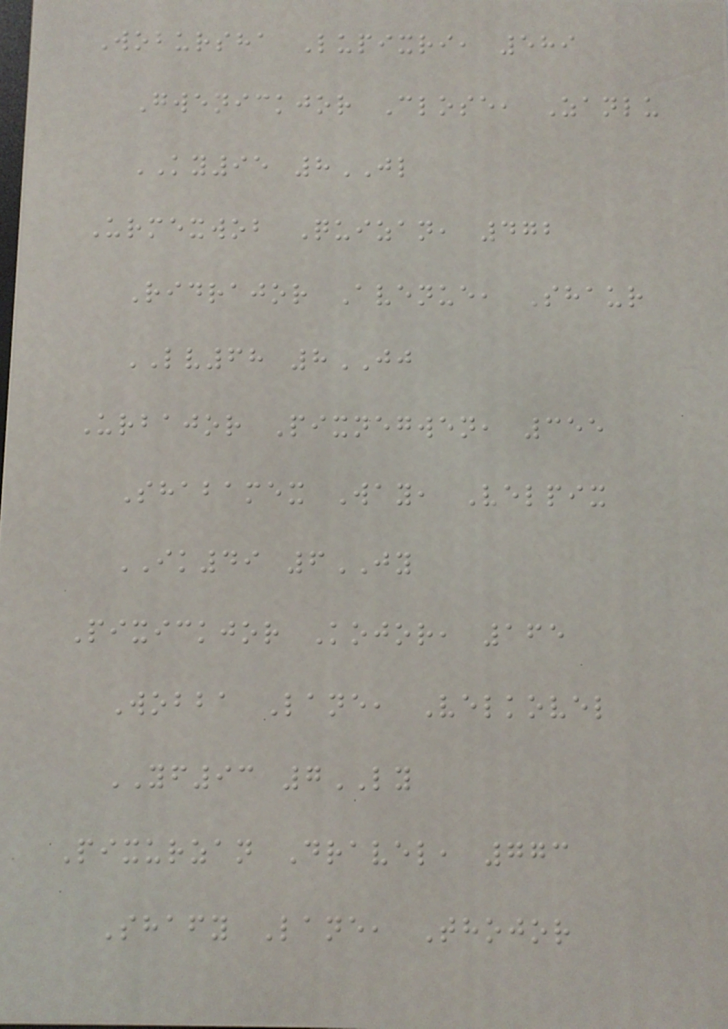Wobursha Lupixri, 589
Gwenickjor Close, Zanlu
KY95 8JL
Urmexwob Quizan, 472
Ridrajor Avenue, Shaur
LV68 8JJ
Urbajor Pixnegwen, 355
Shabamex Way, Velpix
IK49 6JY
Pixickjor Kojor, 165
Wobba Lane, Velkovel
YF93 7LY
Pixurzan Dravel, 773
Shafy Lane, Thojor
